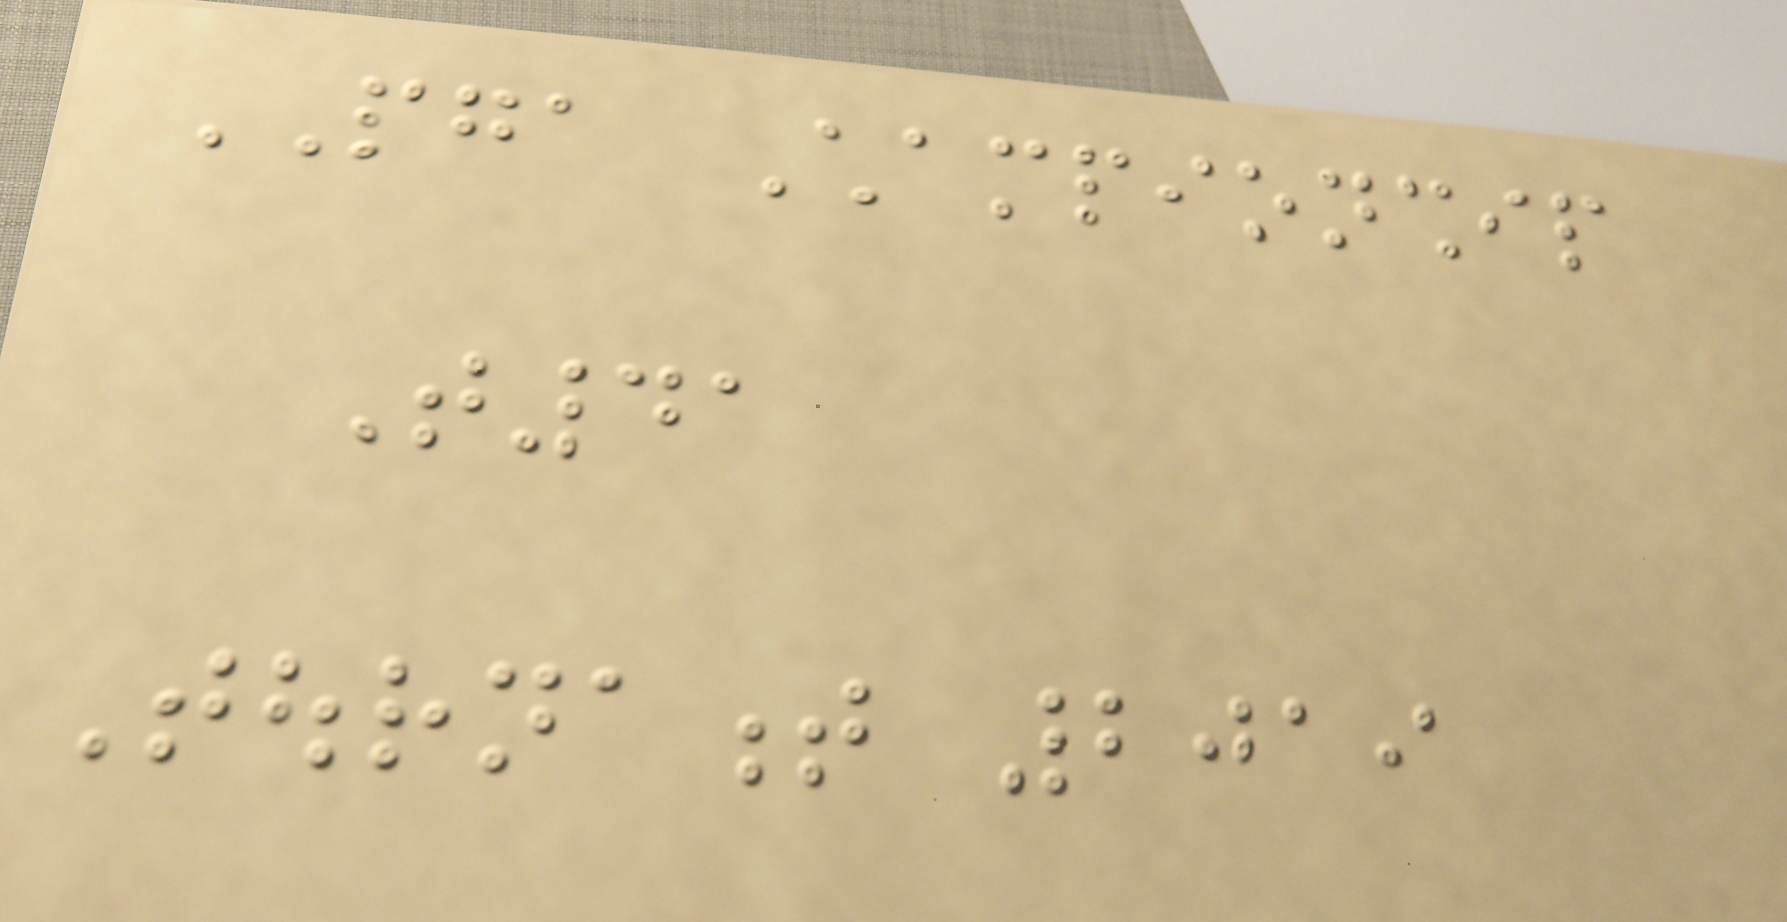PGA Championship
T41
Tournament 2019
